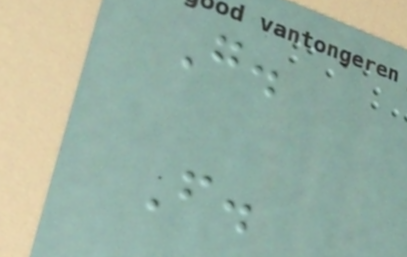G.
F.
